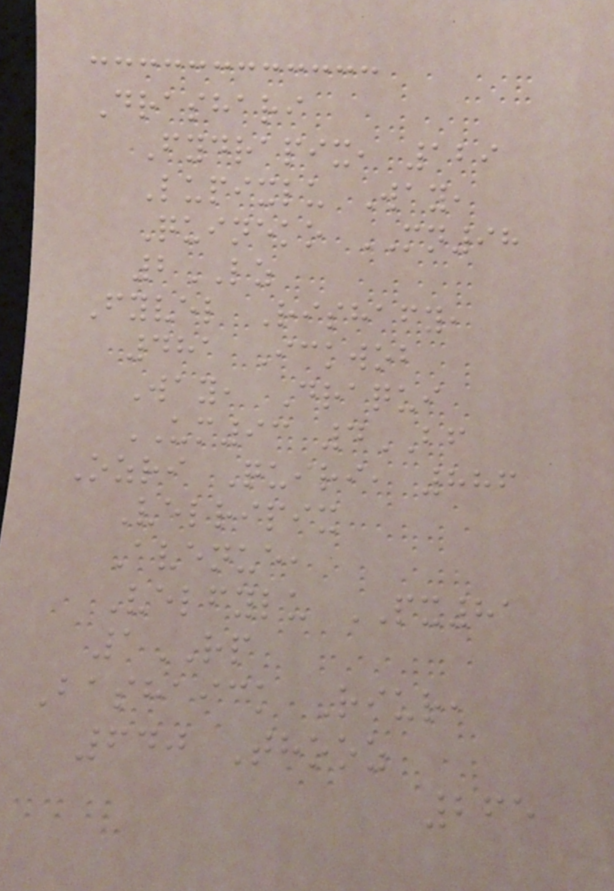Drashari
Fydrapix, 129
Lupixlu Way,
Quineko MN98
2LZ
Fyvel Rishafy,
481 Ickwob
Way, Draqui
UM93 4BF
Ozri Quiri, 886
Velripix
Avenue,
Velfylu PX81
1RP
Bashaick Riur,
640 Thooz
265
